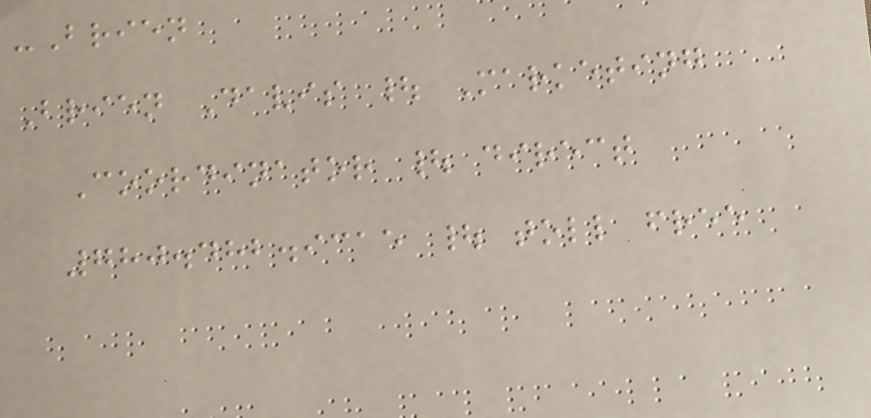-Brien
Brien Davis | Marketing
Coordinator | direct
780.482.9315 | toll free
